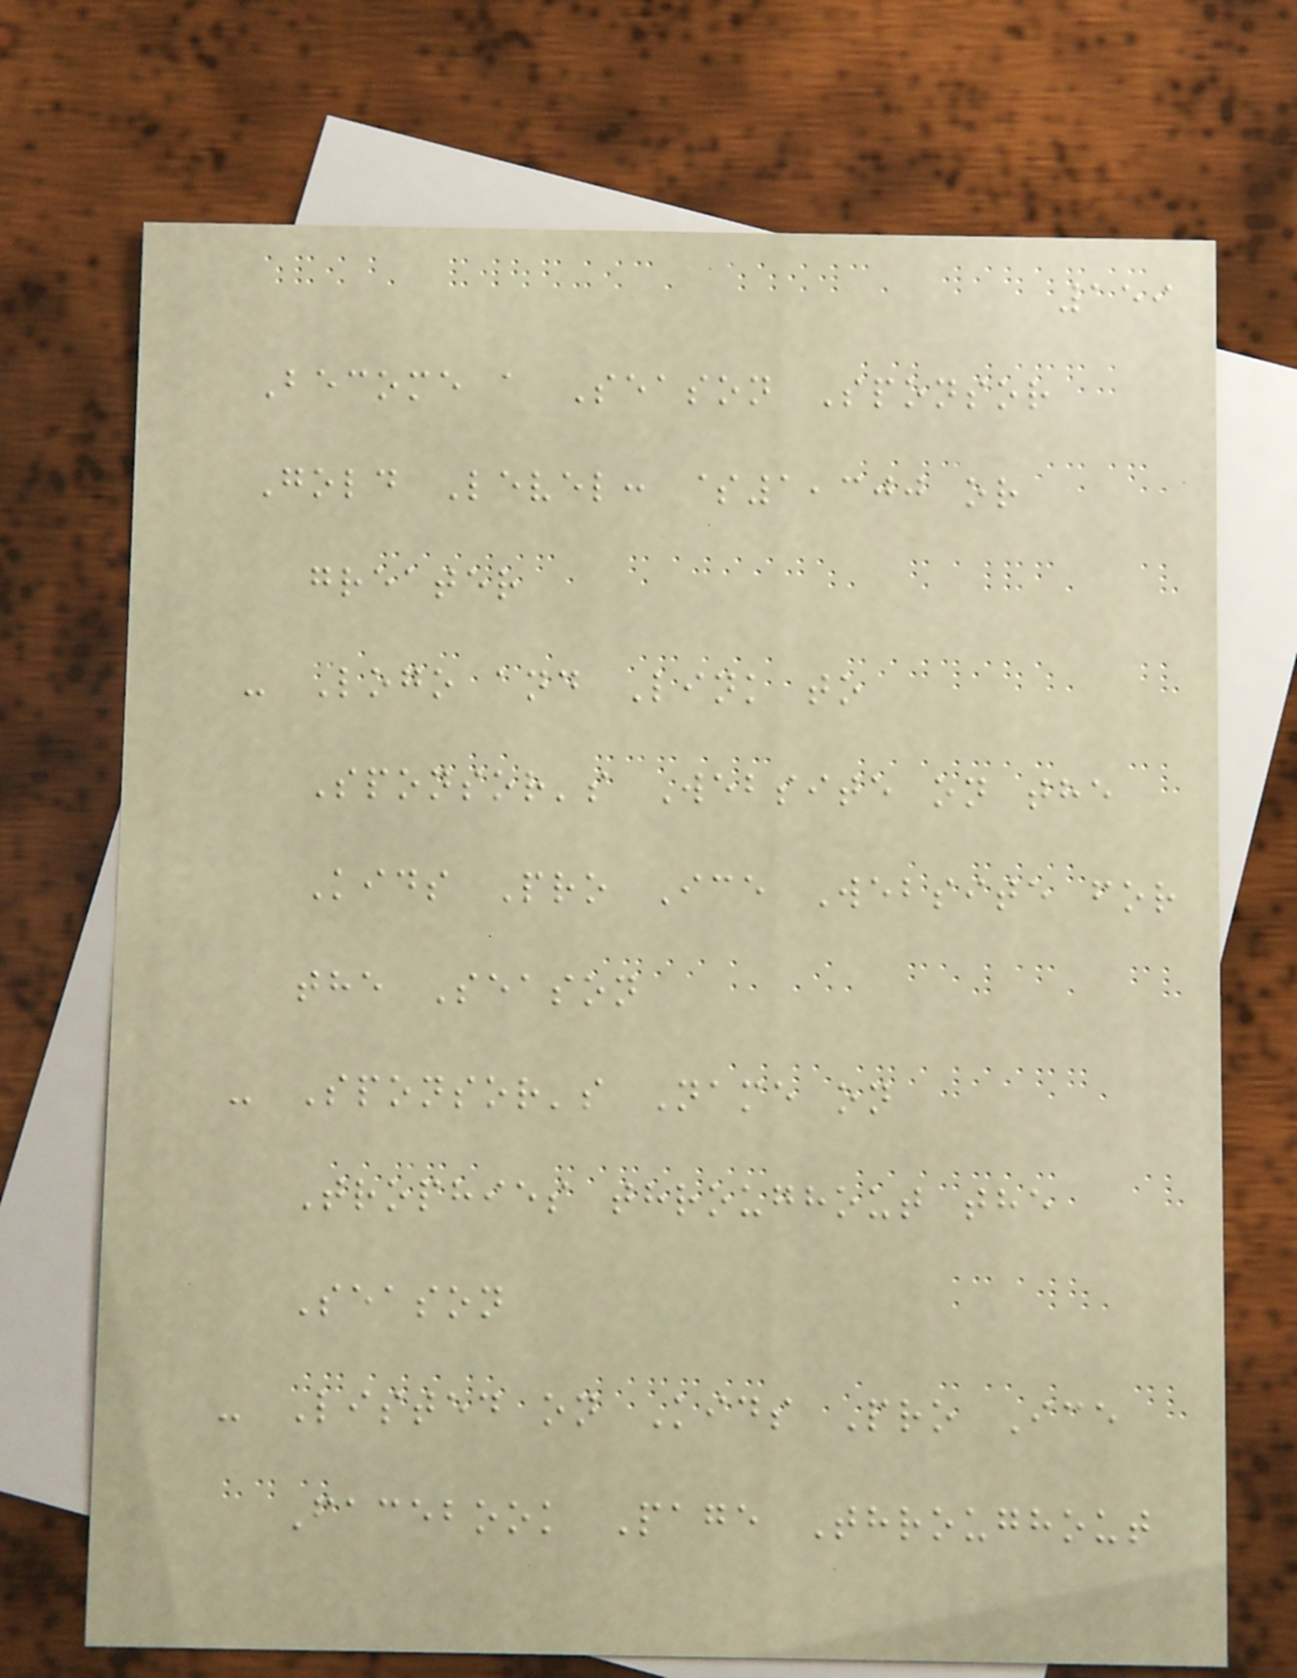159
Become a Season Sponsor
Gold Level: $1,300 or
greater
- Logo and Link to
Sponsor's Website on the
Kids Pro Ice Website for
the Season
- Sponsor's Name on
Trophies throughout the
Season
- Listed on Kids Pro Ice
Facebook Page Throughout
